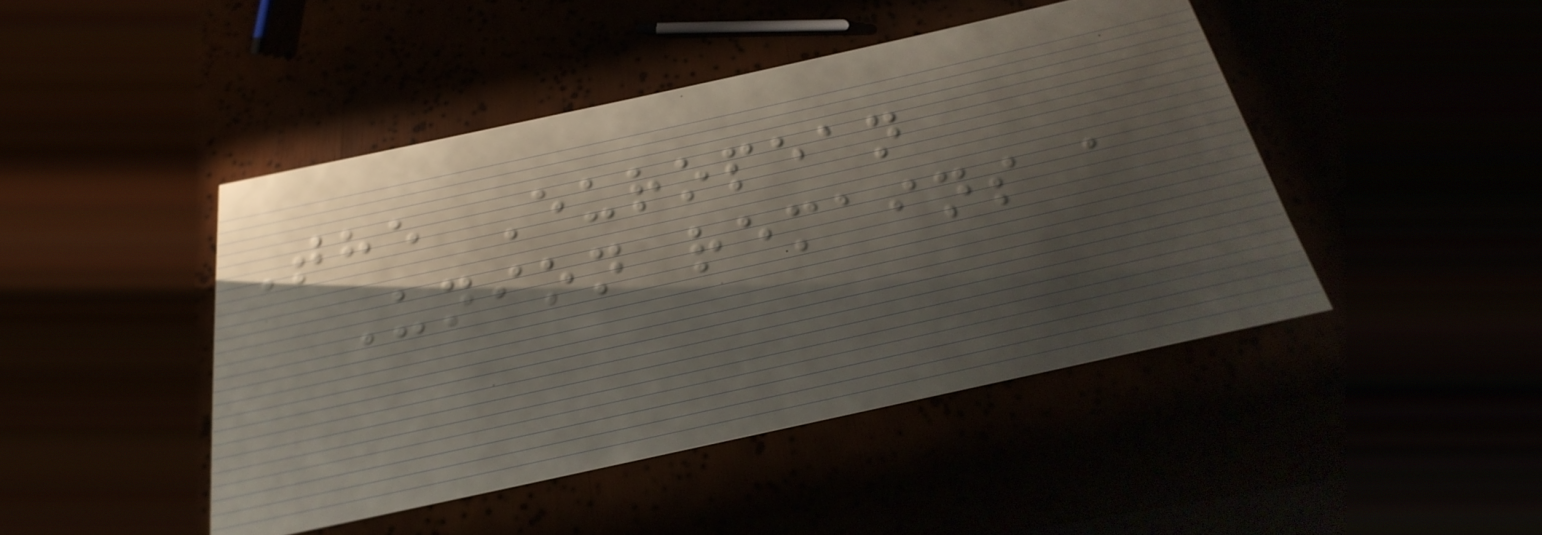The European
Union remains a
